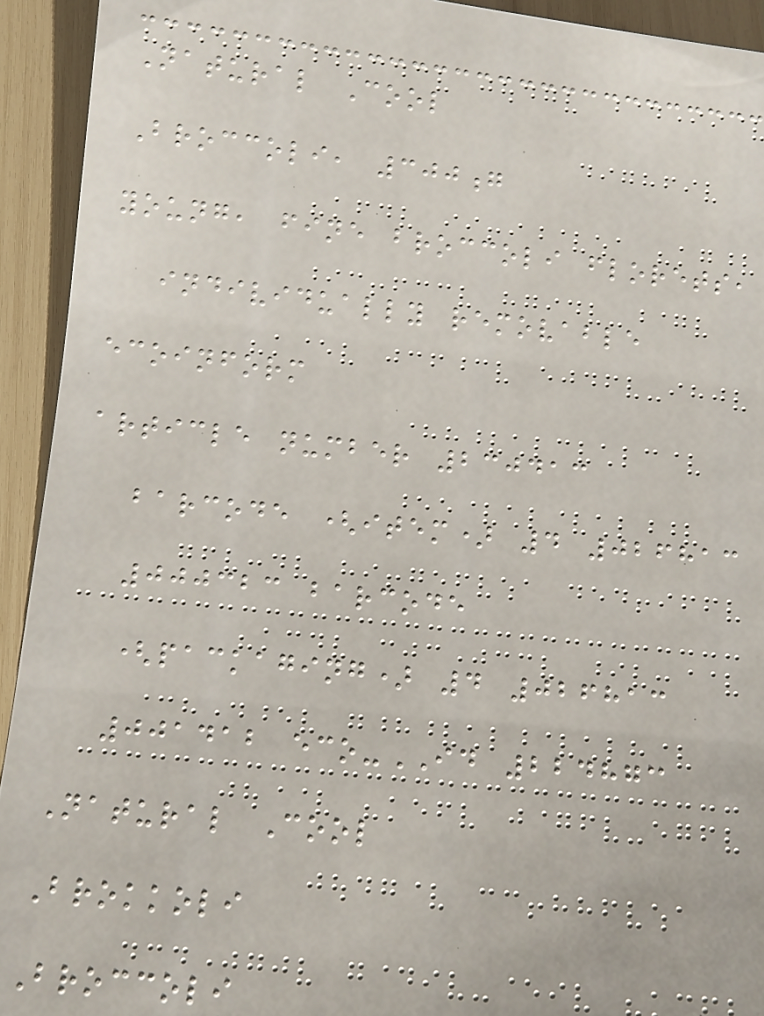Natural Cool
Broccoli, 300g
young, fine broccoli florets,
individually removable
ecoinform
article number 230413
barcode (item) 4 026813
000323 barcode
(packaging) 4 026813
001412 eco-ID 224873
Natural Cool
Brokkoli
Broccoli
